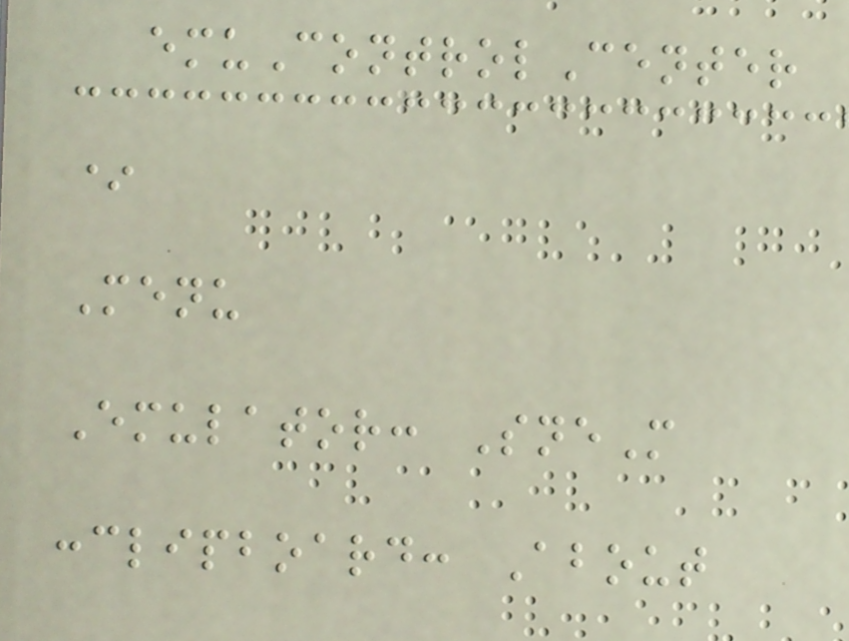emuControlCenter
*
Menu
Emulator: SneM
:clipboard: About
